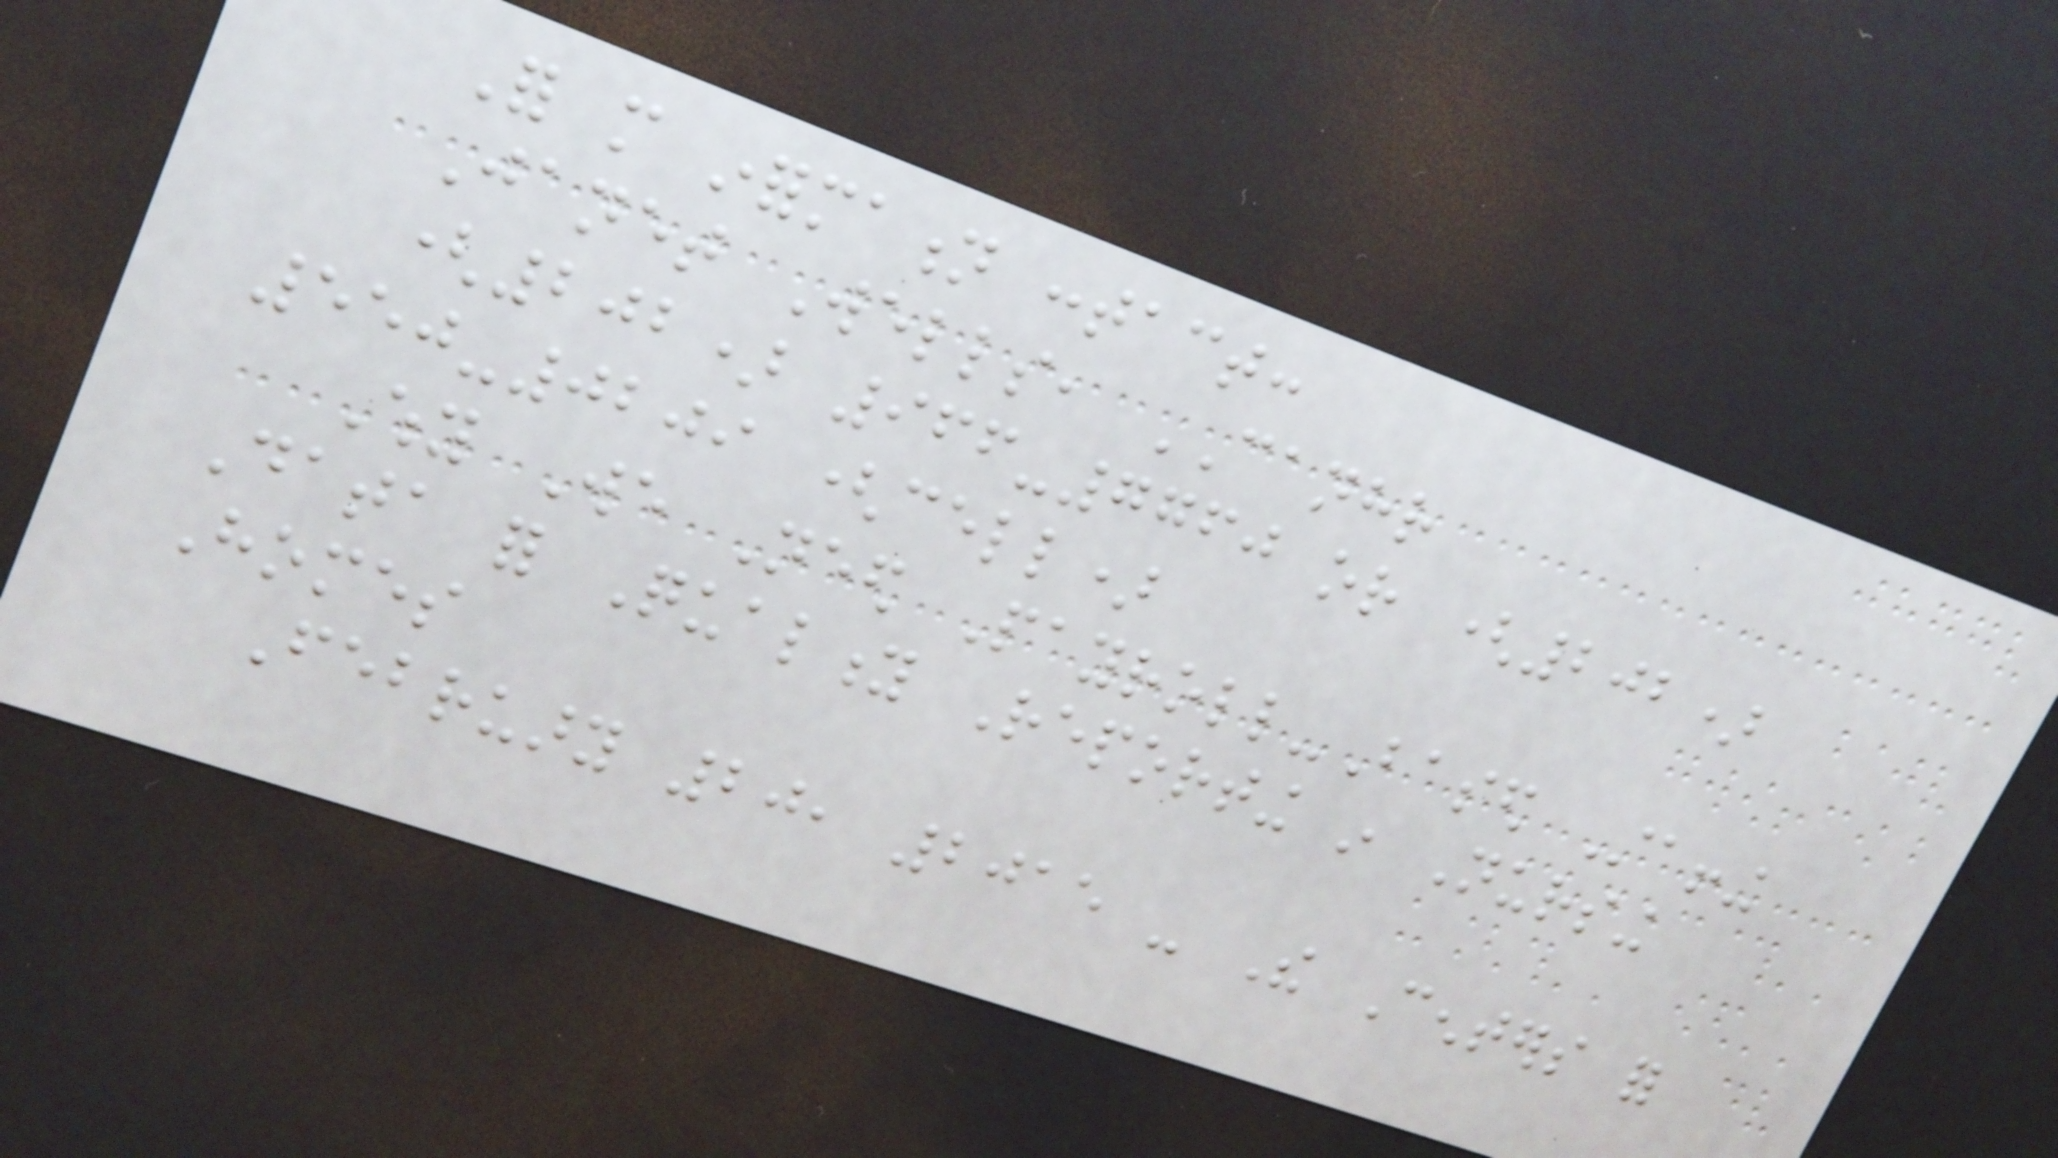For more information contact:
Janet Wells, CANHR
(202) 966-7760 or (202)
550-0209 (cell)
Why We Need Payroll-Based Staffing
Data for Quality Reporting in Nursing
Homes
February 20, 2015 - The Centers for
